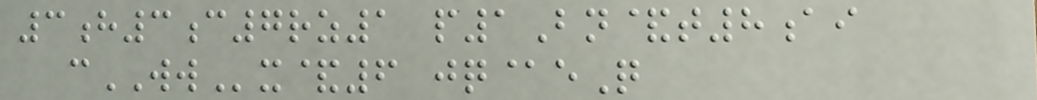3h3c7rz1 p1Bn&t8ai
cWWx&6 jq@eQ
